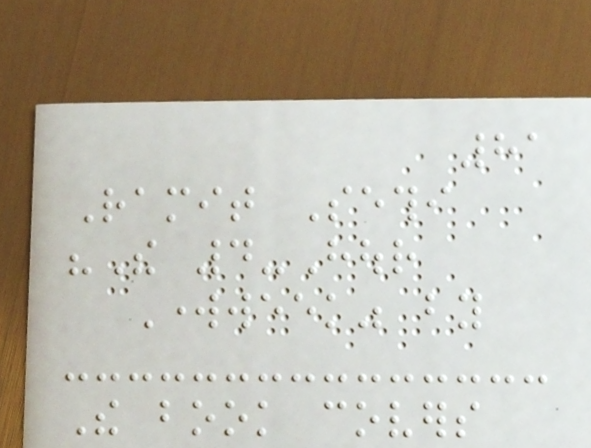81
Ramit Sethi
"The 4-Hour
Workweek" by
The book covers
